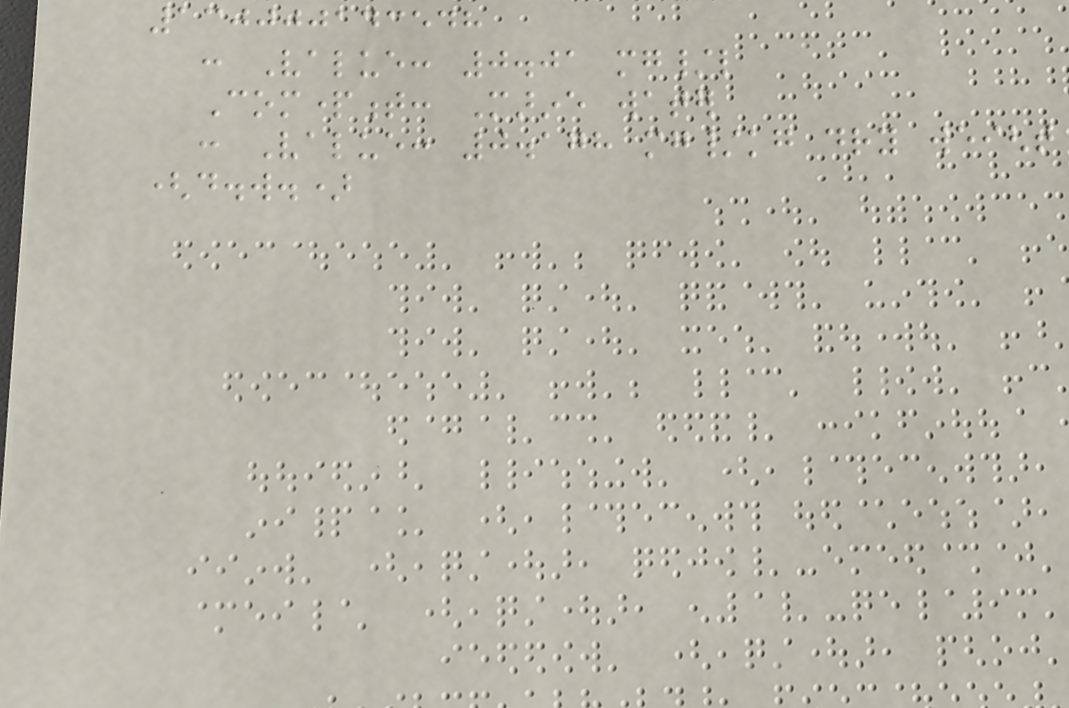130000143548
: Value: 0.01 mg/l
Compartment: Marine water
: Value: 0.178 mg/kg dry weight
(d.w.)
